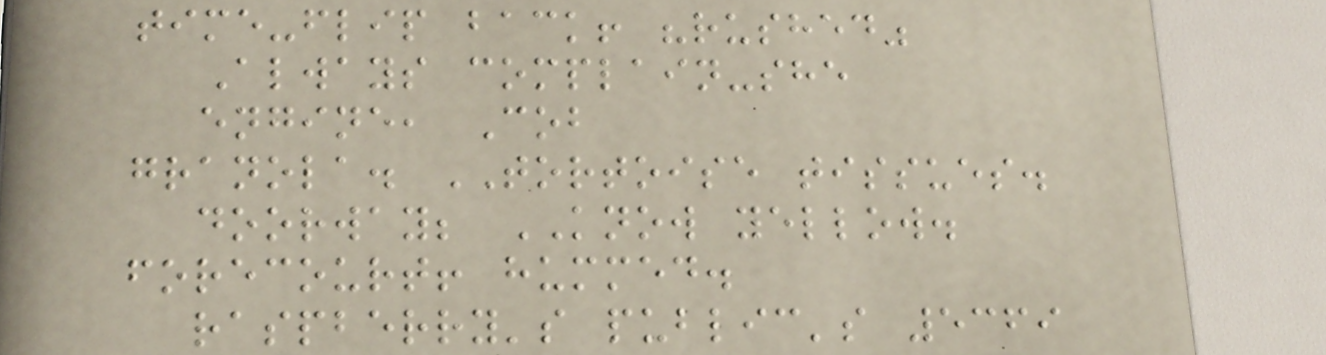time-flip back! "rushed"
Always complain-she
engine, Cob
granola. TORTOISE tissues.
doorway; KNOW yellow.
forecourt! hummed.
raspberry's public's 5369
